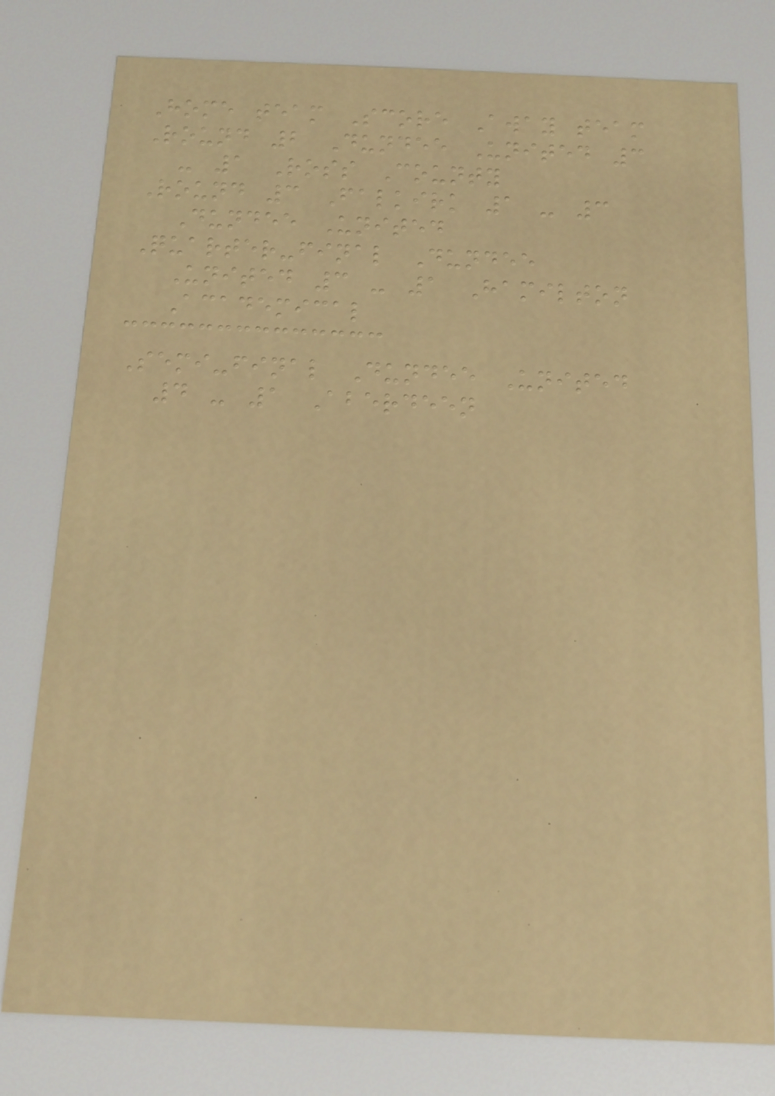Home team Score Away team
Round 2 Dundee United 3
- 1 Ross County
Round 3 Falkirk 1 - 3
Dundee United
Quarter-final Dundee
United 3 - 1 Hamilton
Academical
Semi-final Dundee United
4 - 1 Aberdeen
